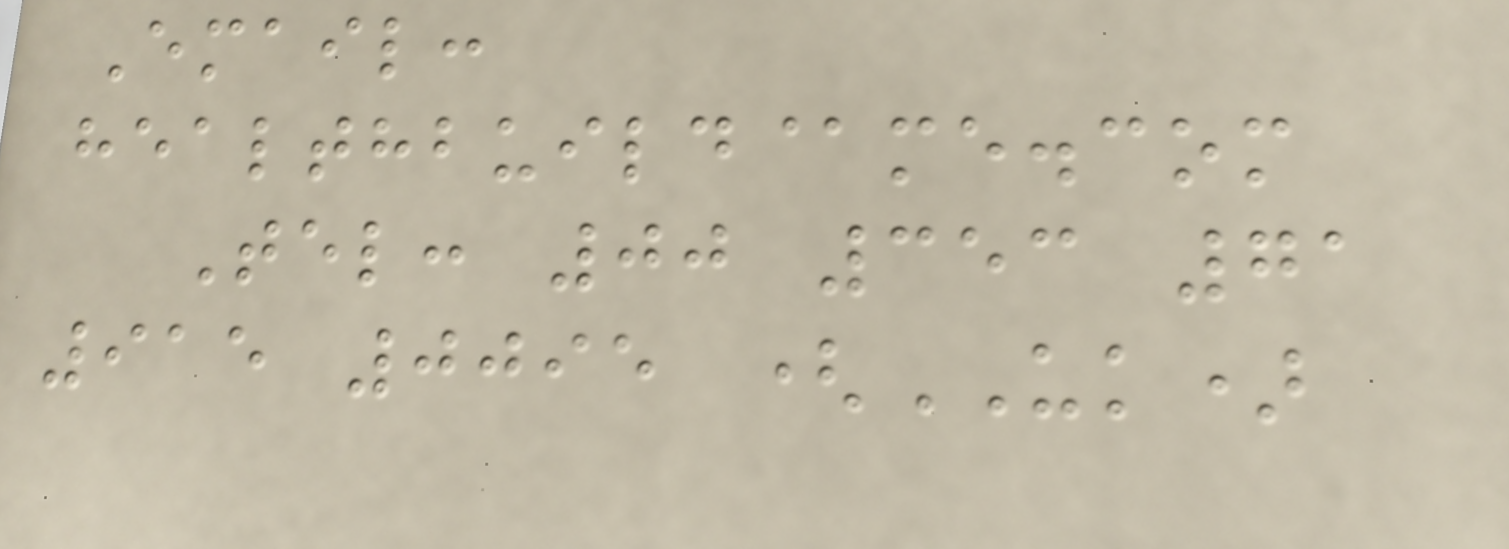Email:
healthbuild@me.com
Tel: 00 353 71
915 0095 (UK)
